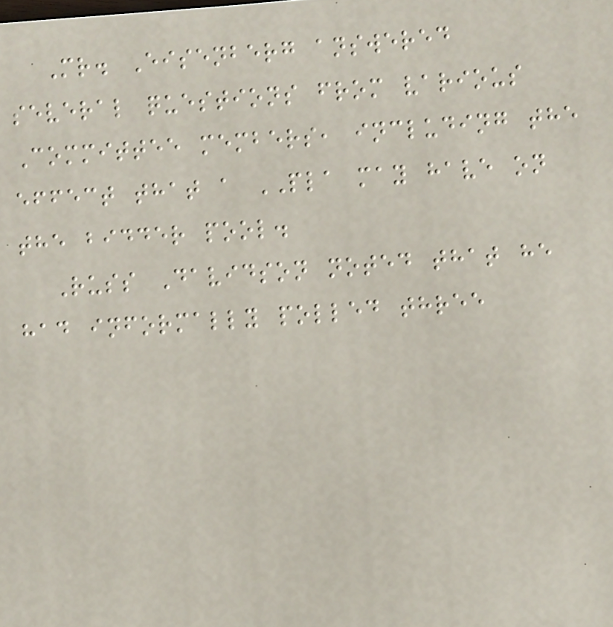Mr. Eisenberg answered
several questions from various
Committee members, including the
effect that a PLA may have on
the bidder pool.
Russ Davidson noted that he
had informally polled three
